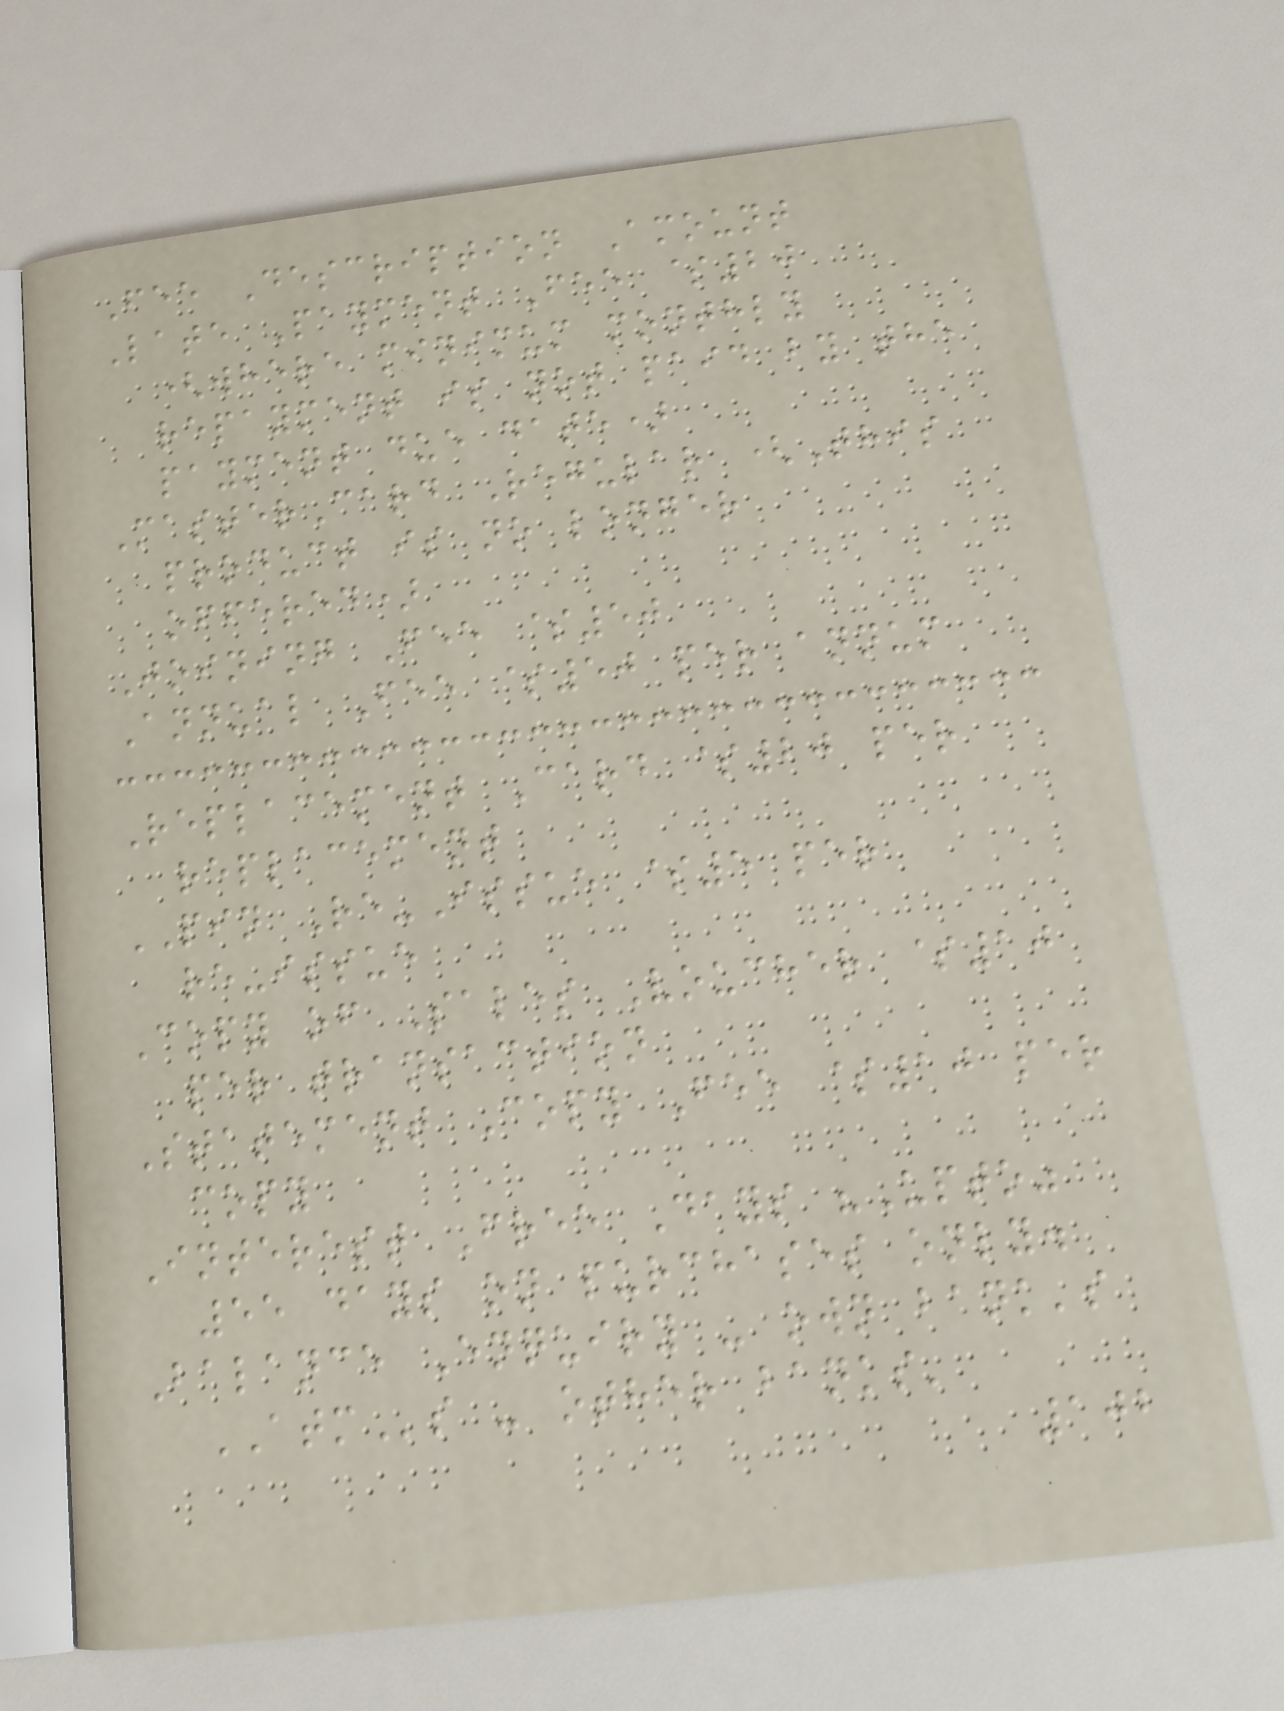Fee Description Amount
Late Payment Fee $20
(where minimum monthly
repayment is not paid by the
payment due date)
MasterCard Regular (This
product is no longer
offered)
Joining Fee $50
Annual Fee $50 per annum
Replacement Card $20 per
replacement
PIN Re-Issue $5 per
re-issue
Copy of Sales Voucher $10
per transaction
Statement Copy Fee $10 per
copy
Interest Free Days "Upto"
55 days on purchases only.
Balance Enquiry - own bank's
ATMs - other banks'
102
